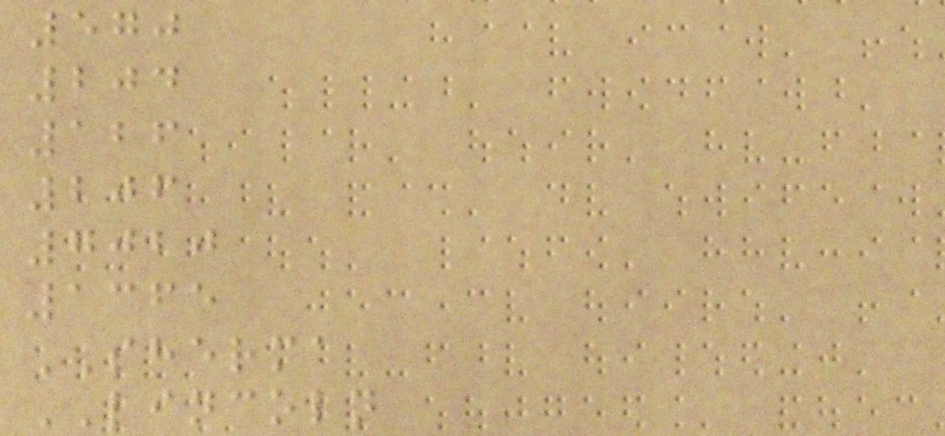570
204
126
206
7020
1365
SHERMA
LINCOLN
